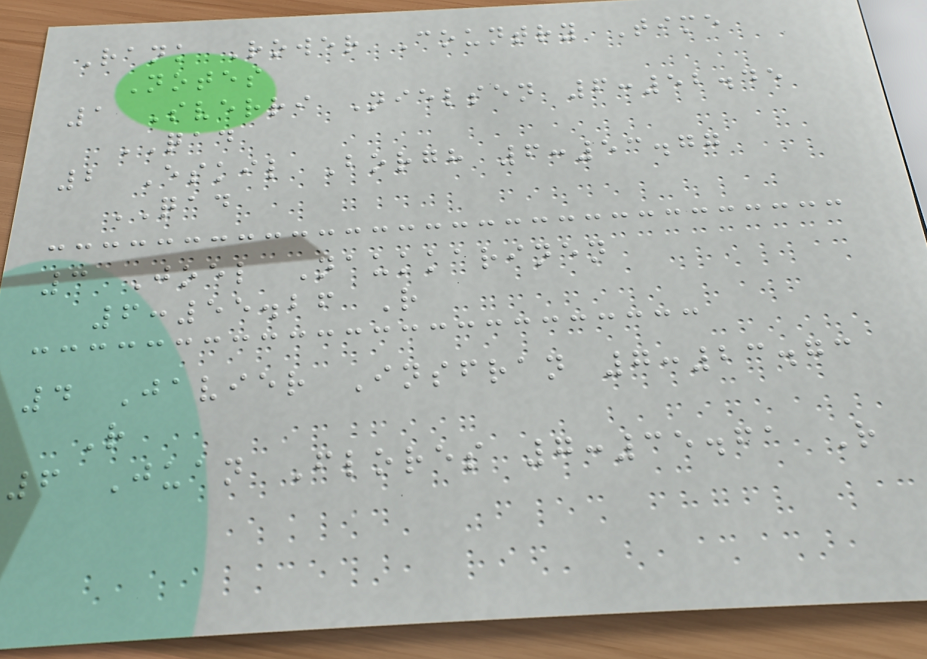Rank Rower Country Time
Notes
1 Sverri Nielsen 6:52.45
QAD
2 Eskil Borgh 6:53.77
QAD
3 Joel Naukkarinen
6:55.26 R
4 Javier Insfran 7:23.73
R
6 Juan Flores 7:35.61 R
